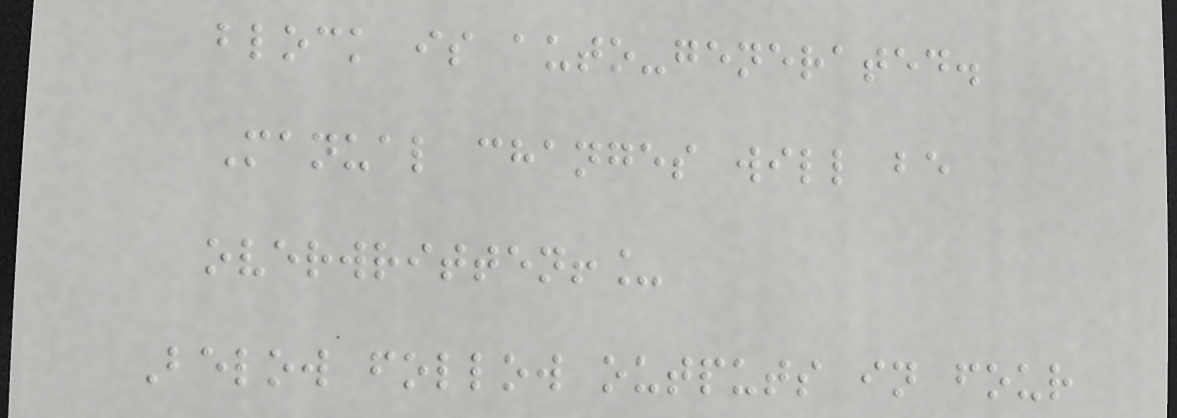block is auto-generated.
Manual changes will be
overwritten!_
Below follow outputs in four
